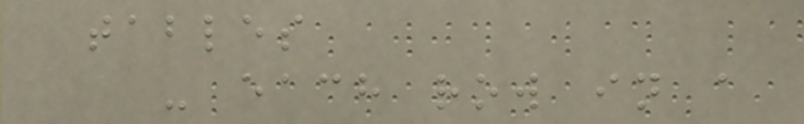tables
- each row in a
